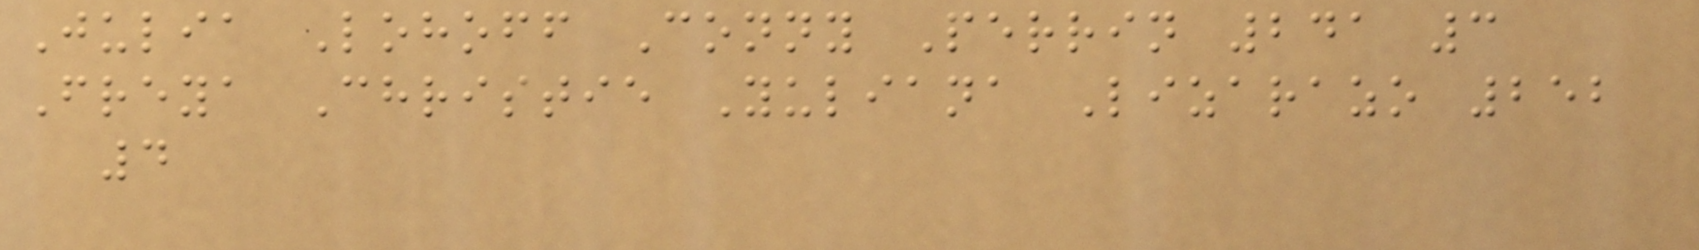Julia Lohoff Conny Perrin 241 3
Freya Christie Yuliana Lizarazo 252
4
